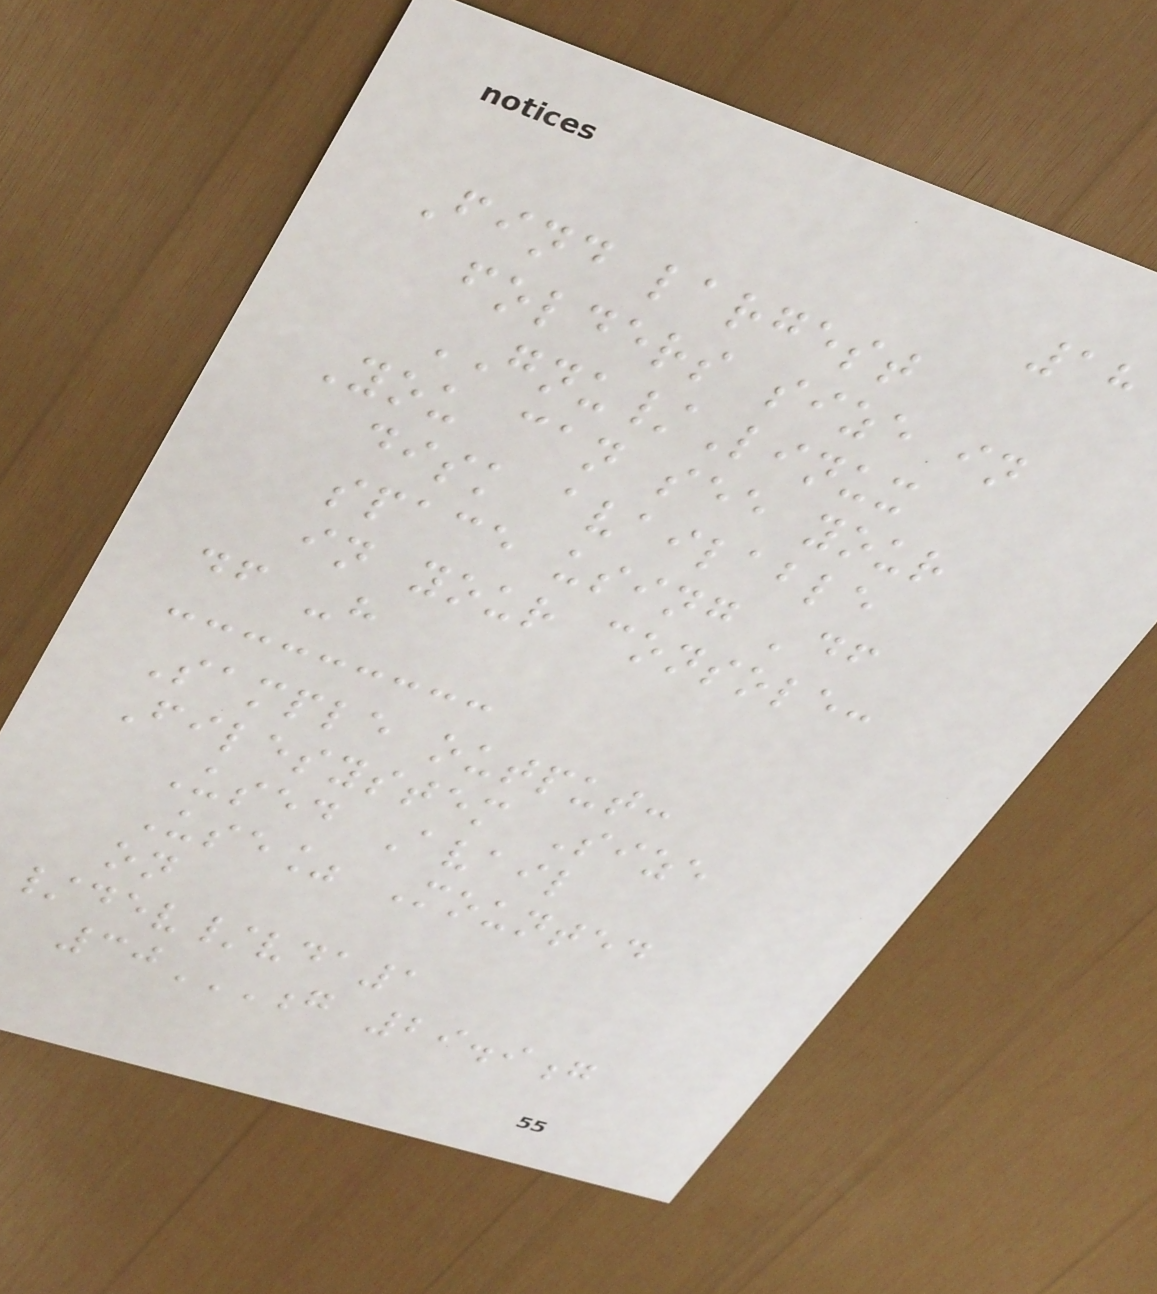18
Find largest
folders size in
GNU/Linux
You can see your
disk available
space using 'df
in your console:
df -h
Sample output:
Filesystem Size
Used Avail
Use% Mounted
on
/dev/vda1
30G 29.9G
